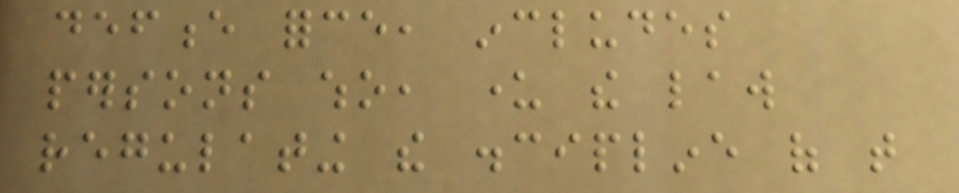defence force, includes
persons who, under the law
regulating the discipline of that
